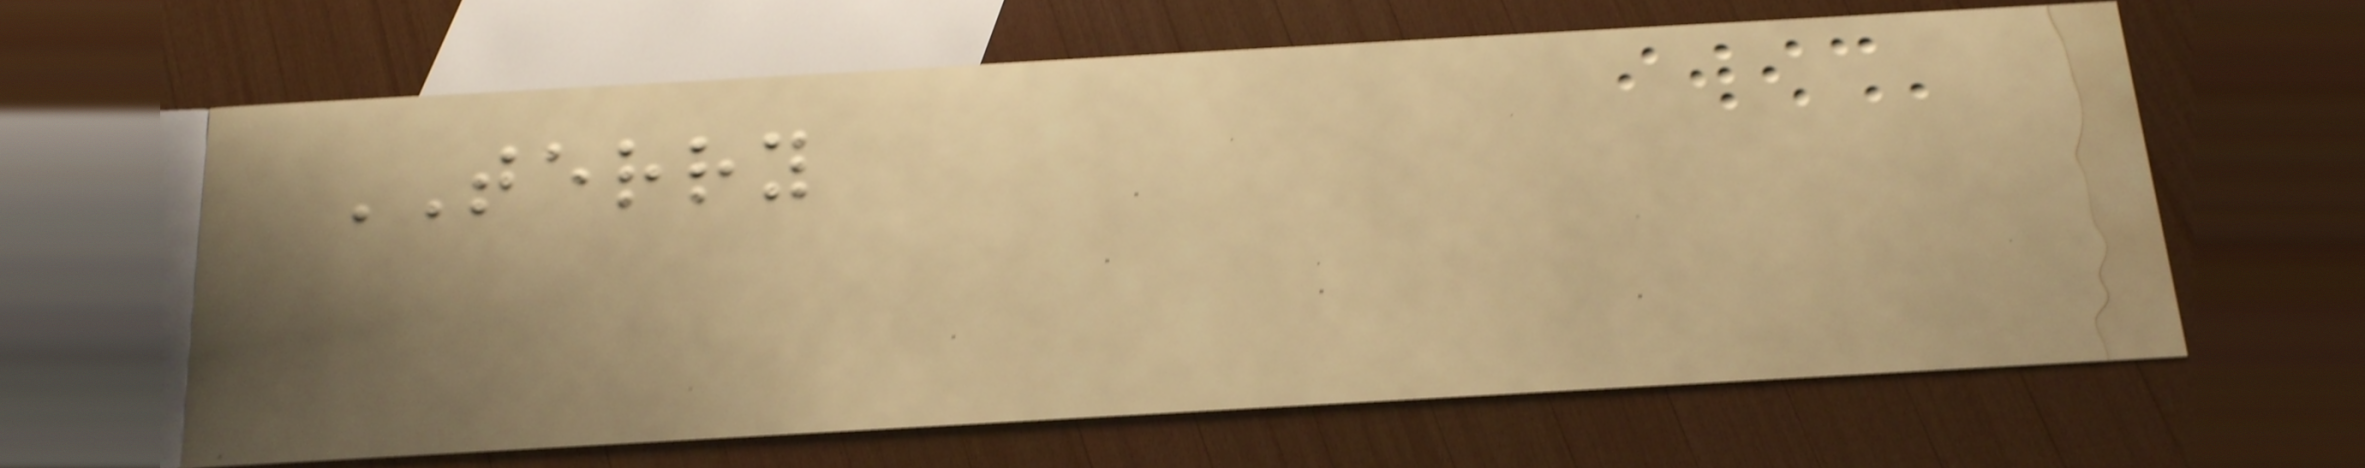TERRY
